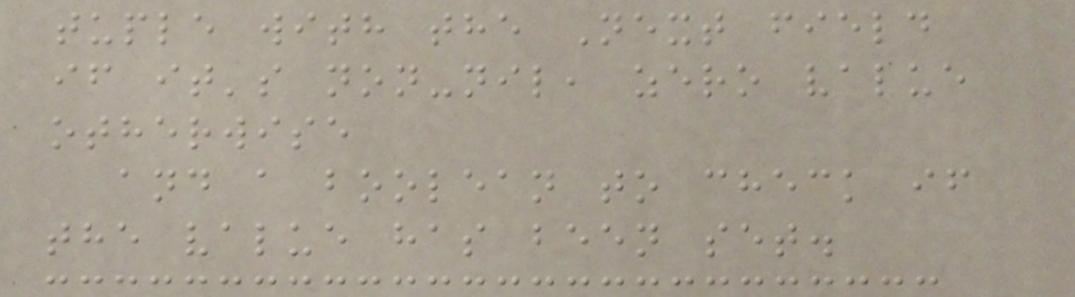tuple with the Next field
if it's non-nil, zero value
otherwise
and a boolean to check if
the value has been set.
